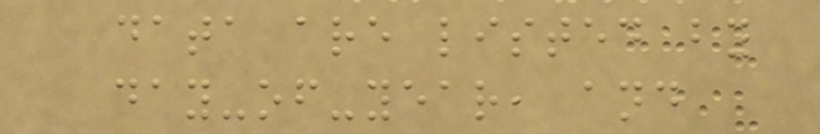data are listed by
day-of-year, and
